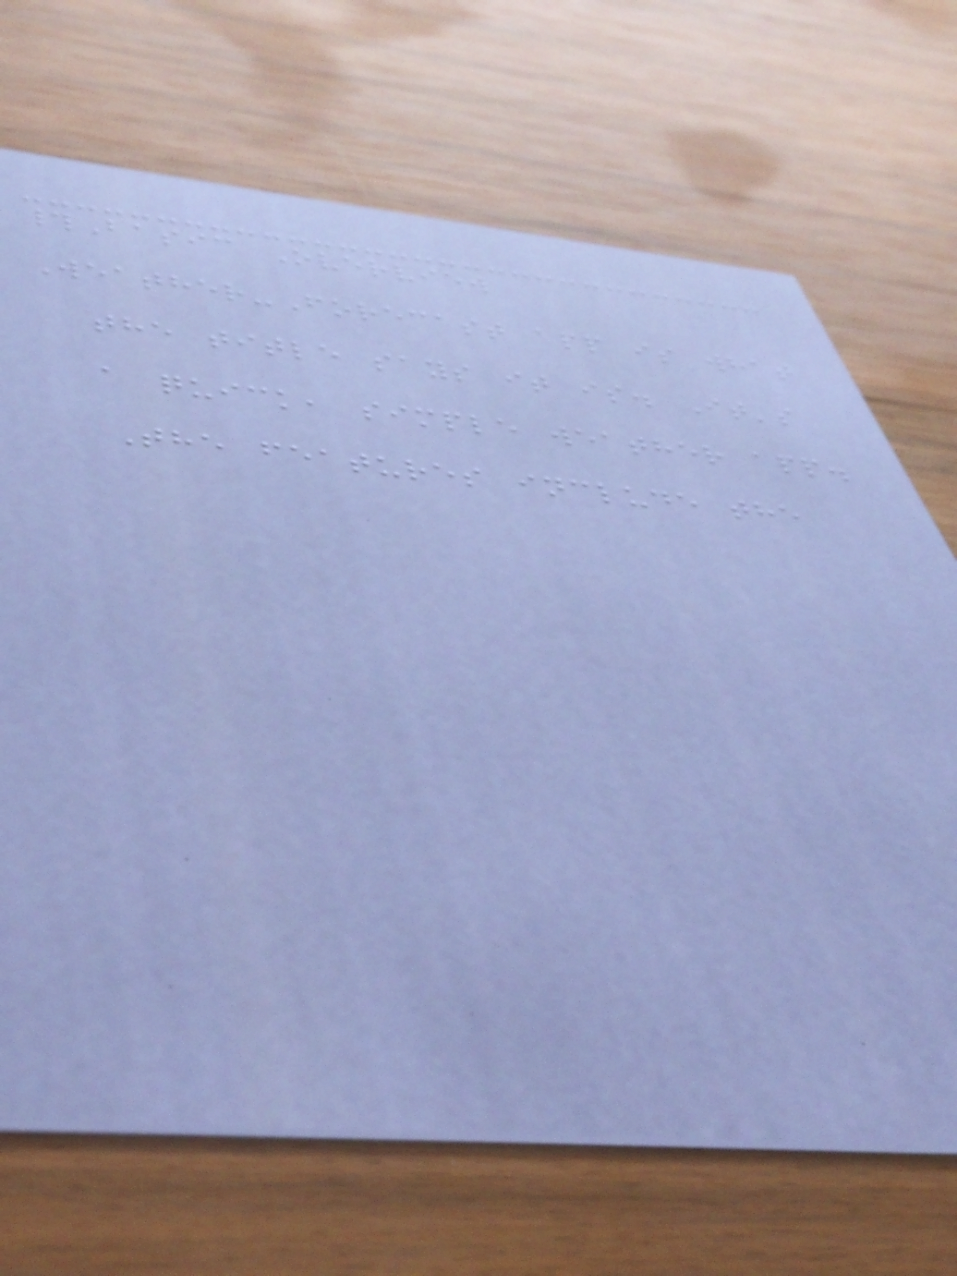#Basic Overview
Weather-Forecast app is what
the title says it is. It's
a quick, simple weather app.
The features include the
